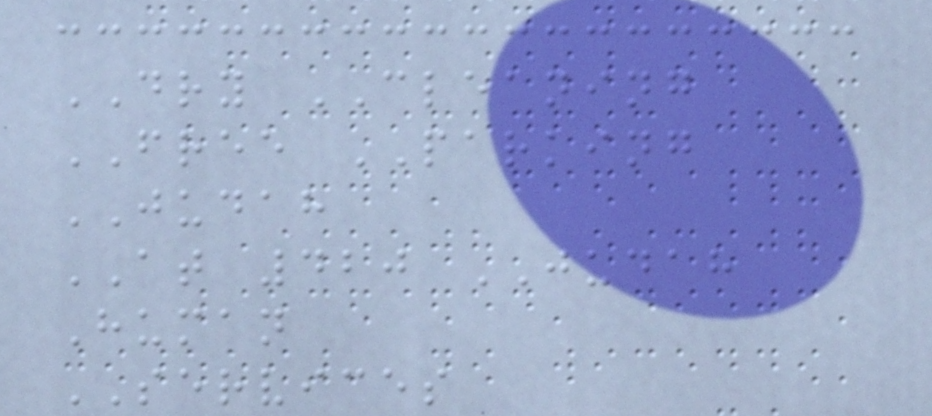DRY CLEANING
FREE PARKING
JUDAH
AT 420 JUDAH
Human
SERVICES
